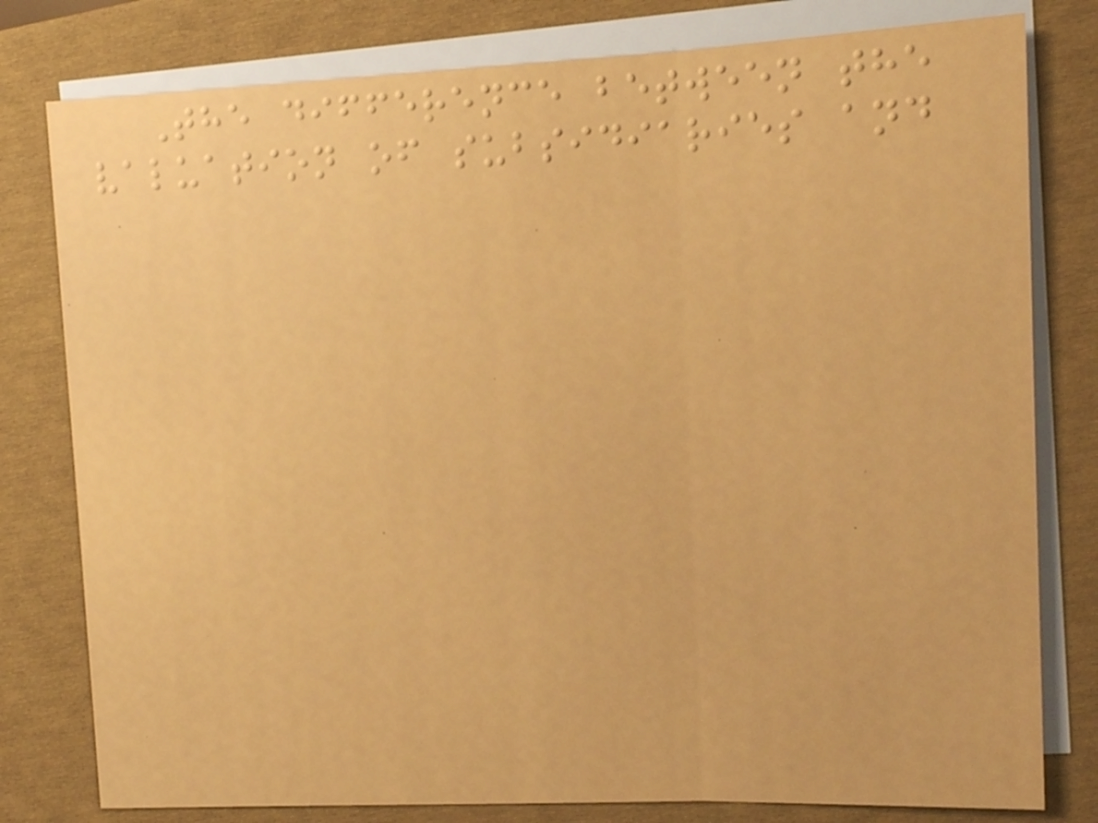The difference between the
valuation of subsidiaries and
